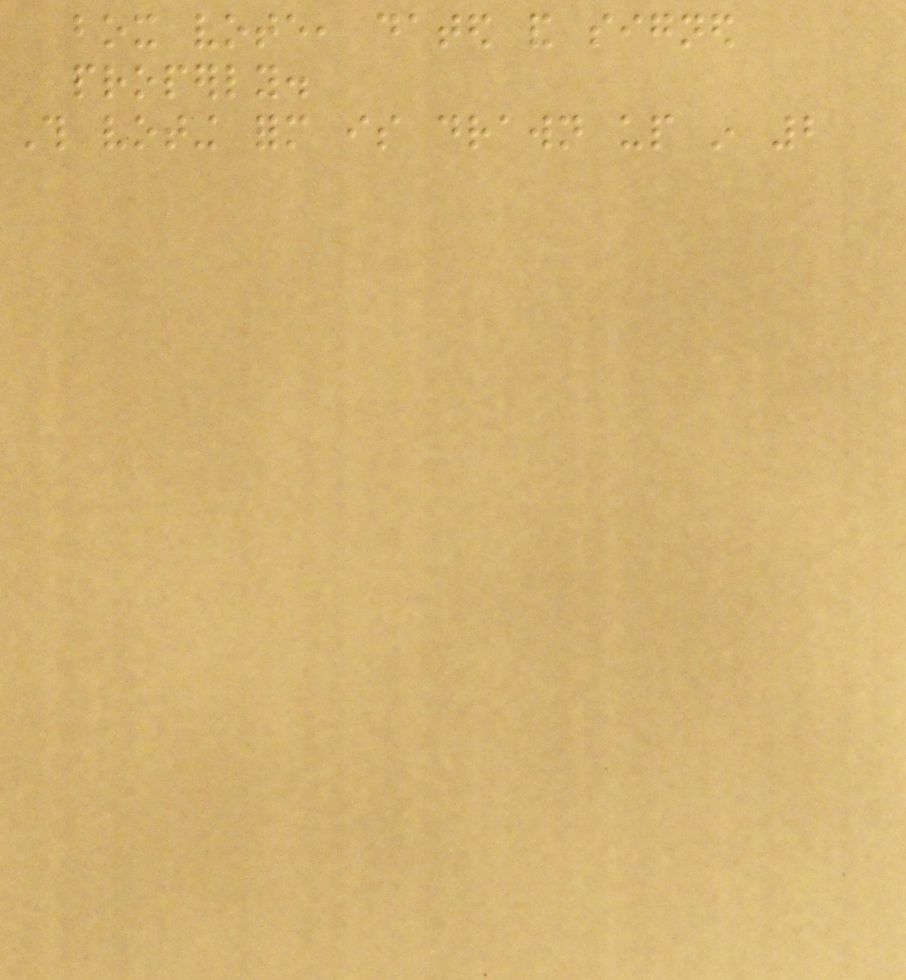box vote, dated and signed
properly.
This voting form is drawn up in 2
